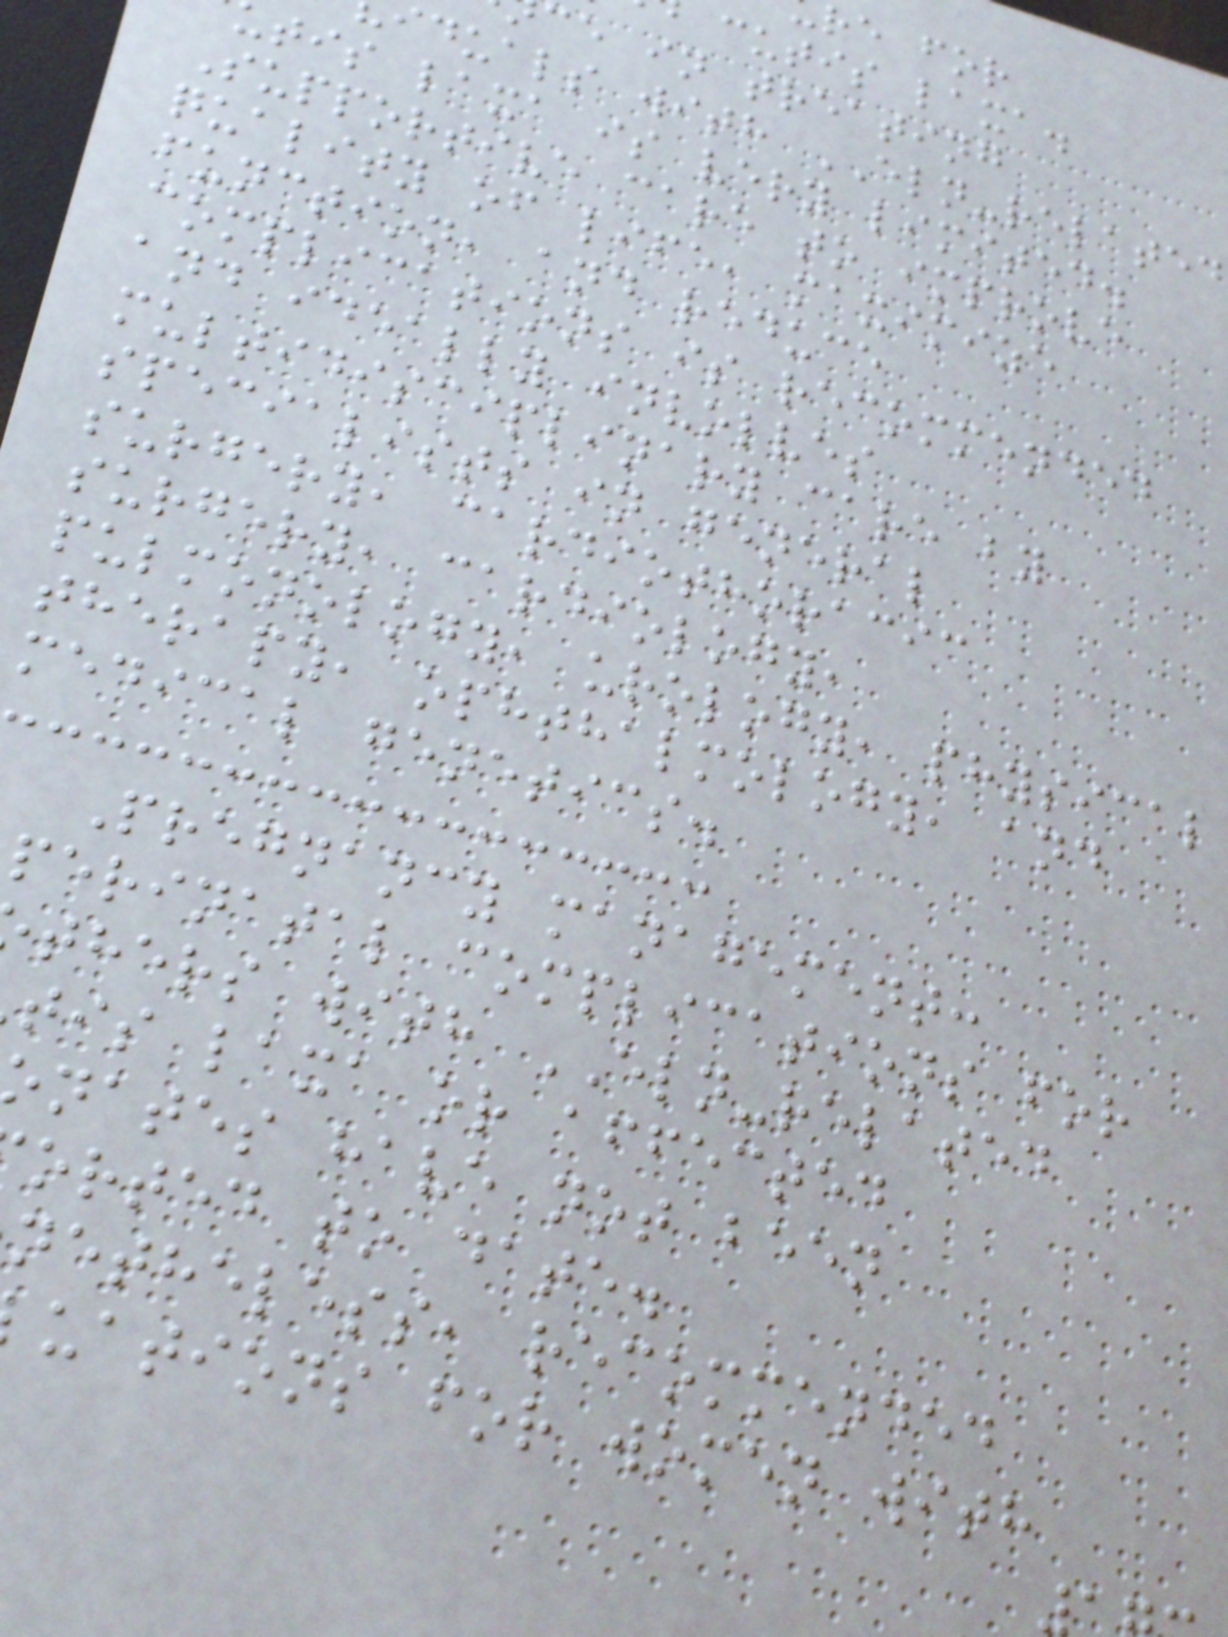re for
cutis laxa.
ce in treating
iduals with ELN-related
tis laxa is very limited.
Supportive care to improve
quality of life, maximize
function, and reduce
complications is recommended
and ideally involves
multidisciplinary care by
specialists in general
surgery, cardiothoracic
surgery, cardiology,
pulmonology, urology, physical
therapy, ophthalmology, and
medical genetics.
Pregnancy management:
perinatal complications for
thers with ELN-related
tis laxa or affected
nates have not been
orted to date.
netheless, recommended
uations for women with
